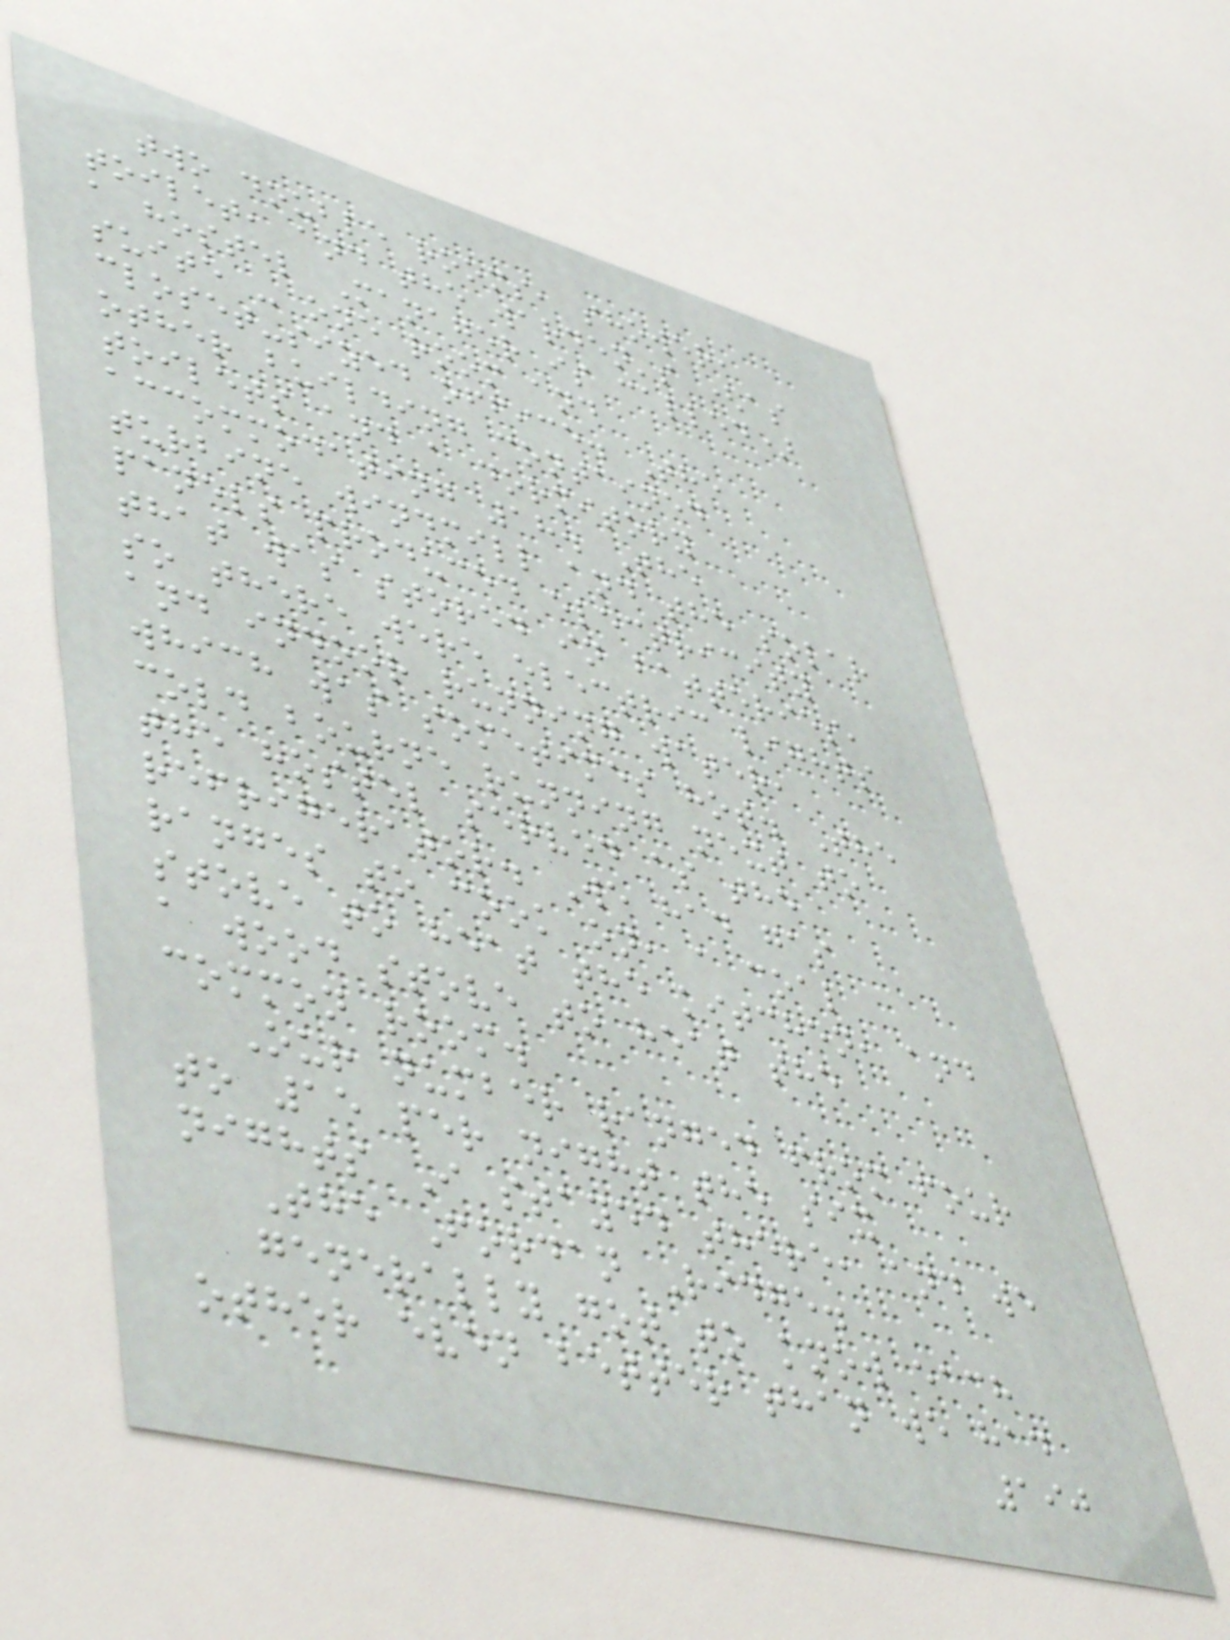two double rooms, shower,
toilet, and the warden's (as
a hostel Manager is called)
suite - one room and
closet-sized office. The
other building contained
toilets and a dormitory
accommodating 18. The
turbine windmill and the solar
panels produced electricity
that was stored in batteries,
so there were electric lights
and indoor running water,
which was sometimes hot. The
cold bourne running next to
the hostel served as the
refrigerator. We had gas
ranges to cook on, a coal
stove to heat the kitchen, and
a wood stove to heat the
common room.
Our number ranged from four
to 15 per night the six
nights I stayed there, and we
The Fordan Ridge.
generally got to know each
other even better than we had
190
